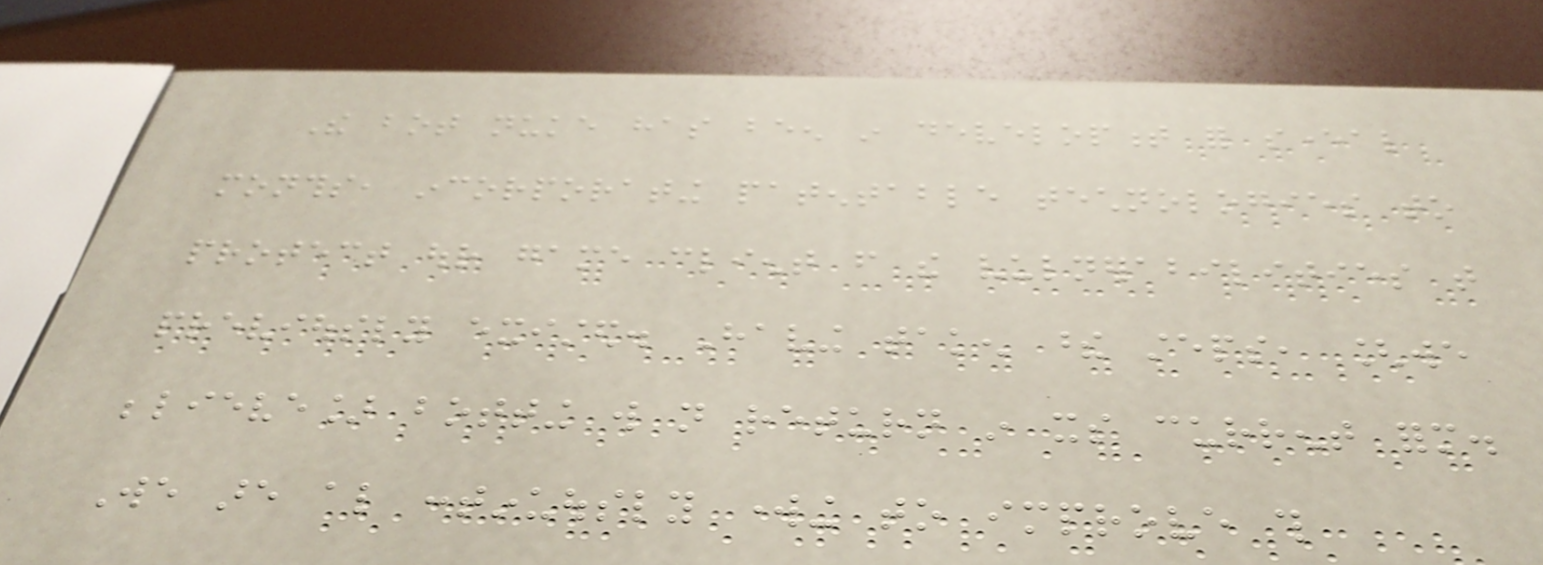The bot nuke has been in development for several
months, incorporating patentable technologies to
protect our game client from the vulnerabilities that
previously existed. Having taken these steps, [we
believe] botting will not return in its current form.
We are also continuously working to improve this
